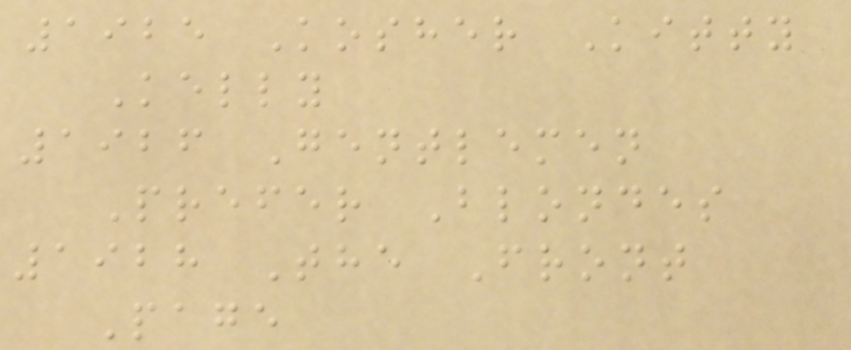1925 Kosher Kitty
Kelly
1926 Gentlemen
Prefer Blondes
1928 The Front
Page
